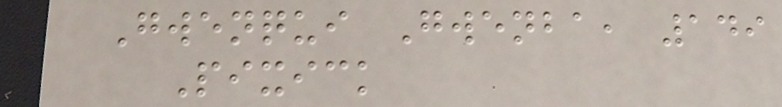Gwenqui Gwenba, 149
Pixick
